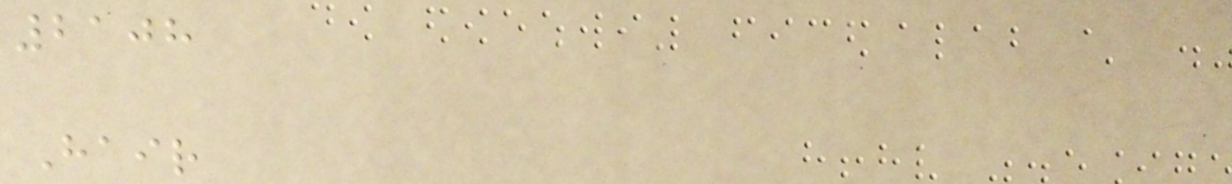2108
Hair
